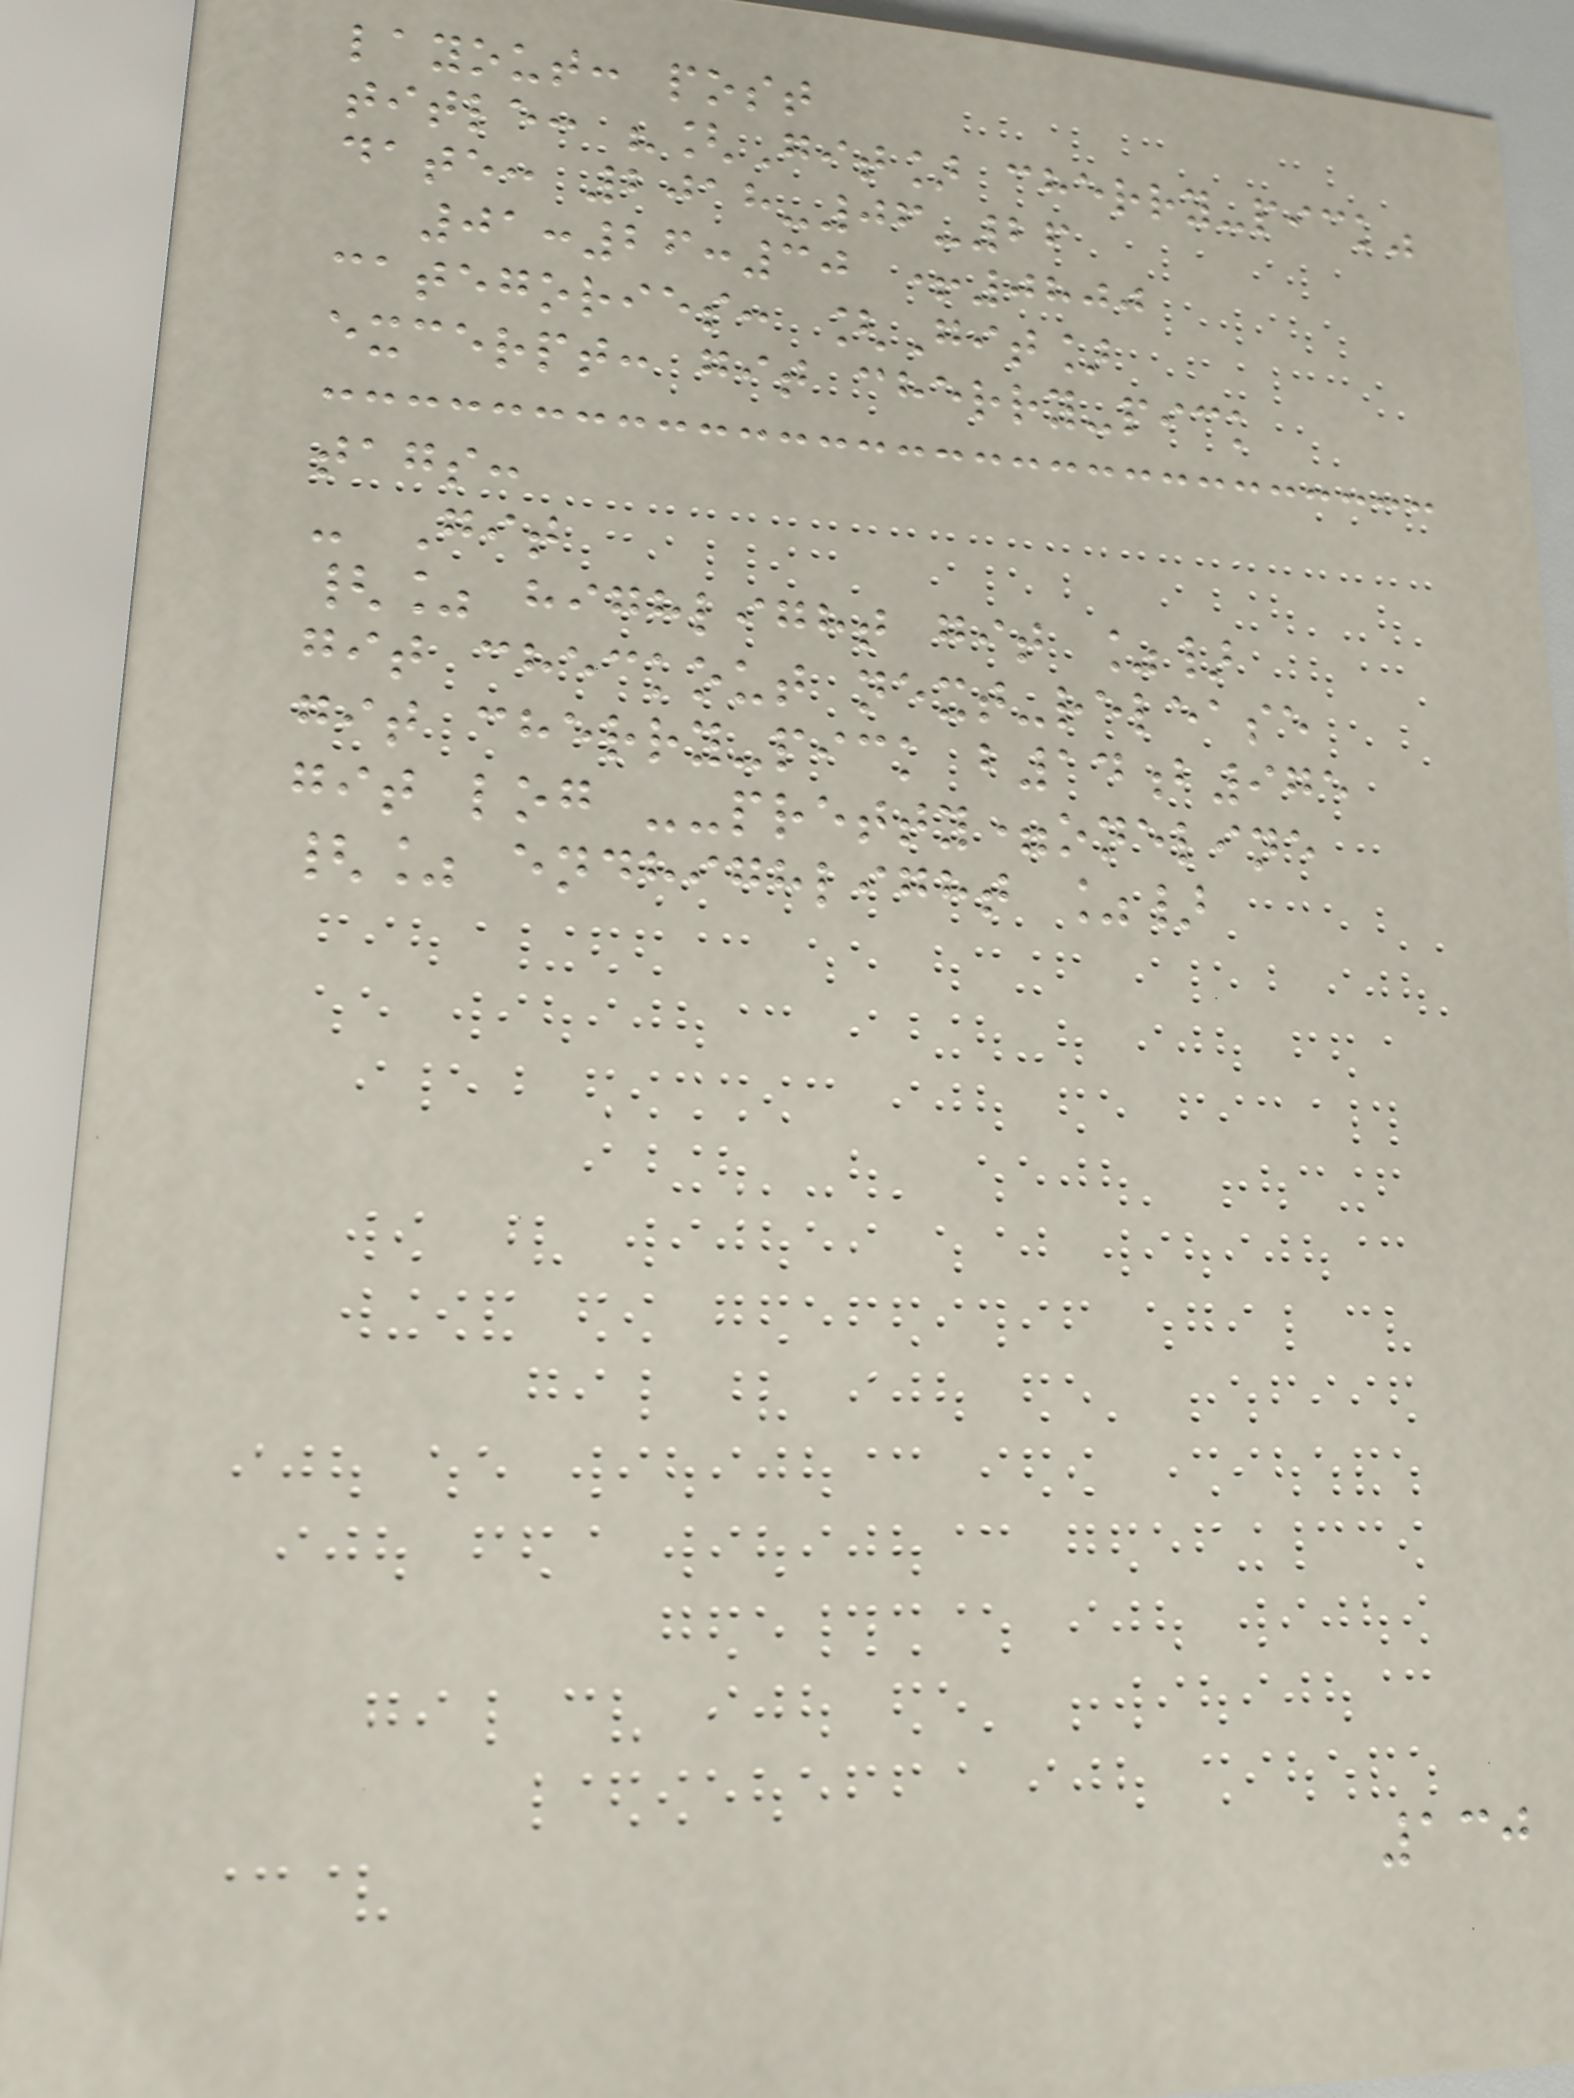layout: post
title: "[Git] cherry-pick"
date: 2018-06-26
01:26:30 +0800
categories: [Git]
excerpt: git cherry-pick
tags:
- Git
{% highlight git %}
git checkout next-release
git cherry-pick b14b975
git log --pretty=oneline
{% endhighlight %}
130
